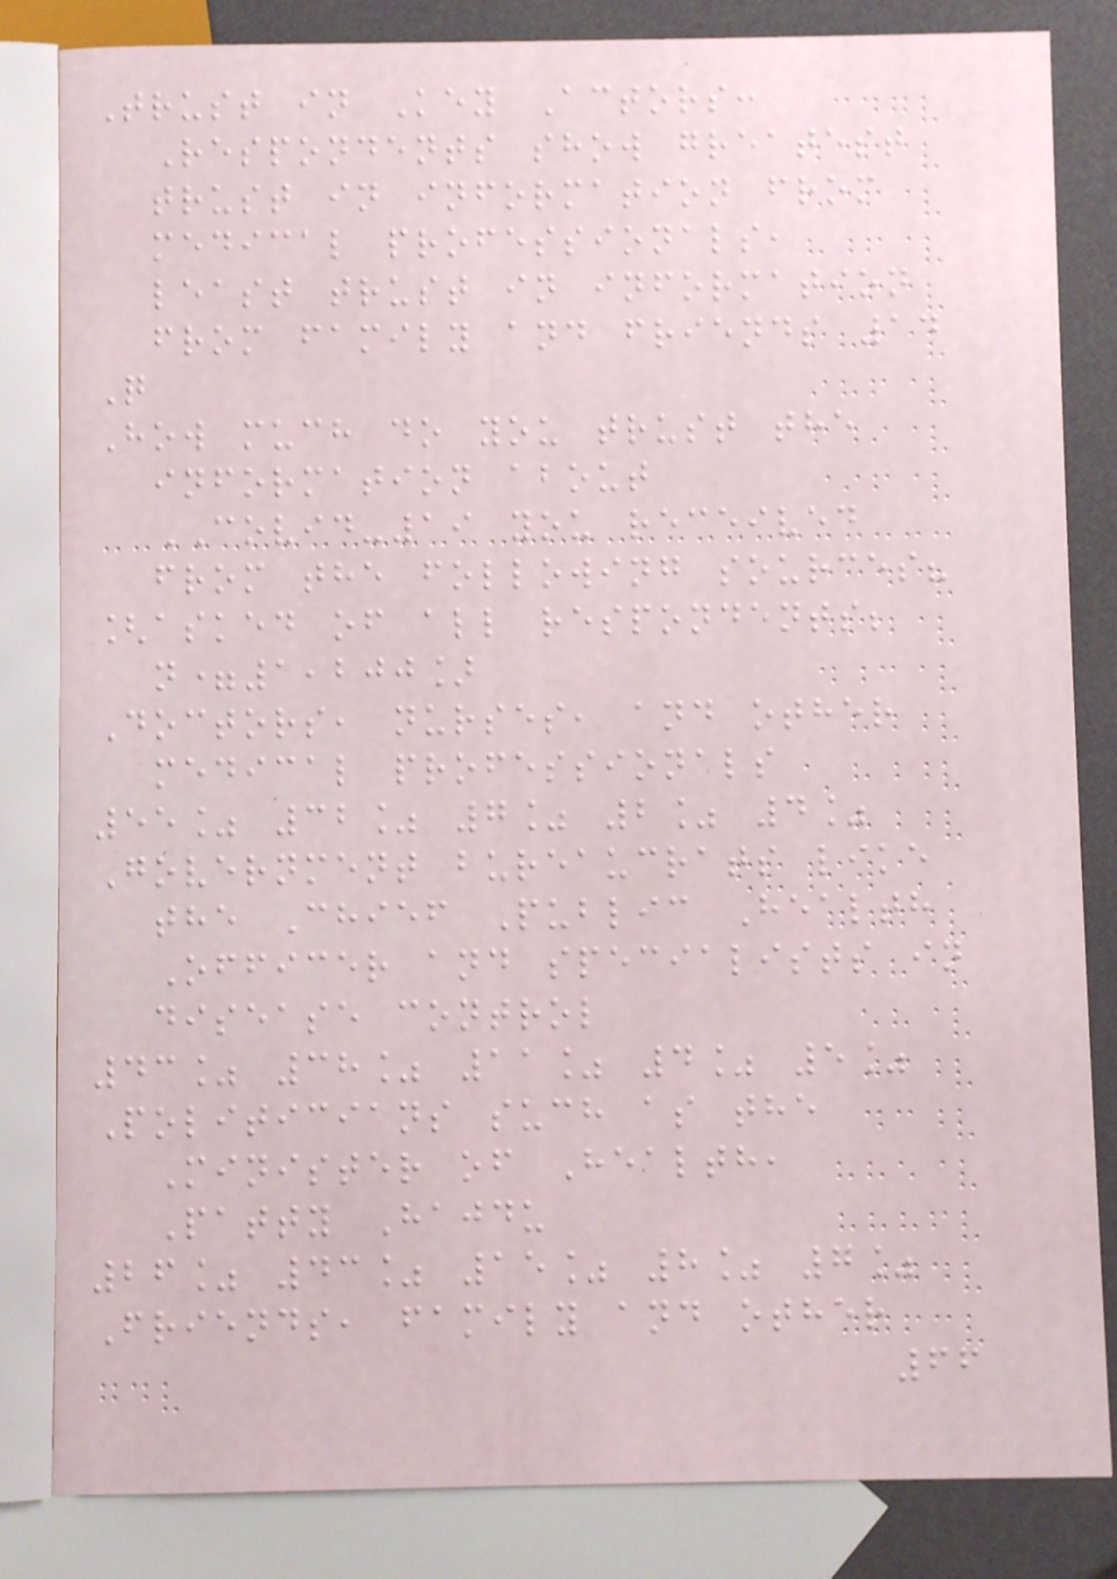Trust in Key Actors:
Respondents show greatest
trust in information from
medical professionals,
least trust in information
from family and friends 14
Q
How much do you trust the
information about
COVID-19 you received
from the following sources?
[asked of all respondents;
n=1,200]
Doctors, nurses, and other
medical professionals
55% 32% 7% 2% 4%
Government bureaucrats like
the Chief Public Health
Officer and specialists in
disease control
43% 38% 11% 4% 5%
Politicians such as the
Minister of Health,
Patty Hajdu
26% 43% 15% 8% 7%
Friends, family and other
66
